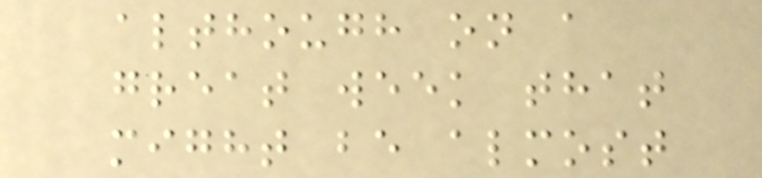although on a
great week that
might be almost
